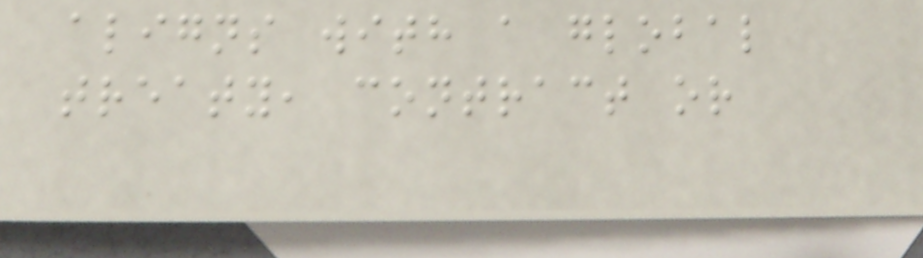aligns with a global
treaty, contract or
